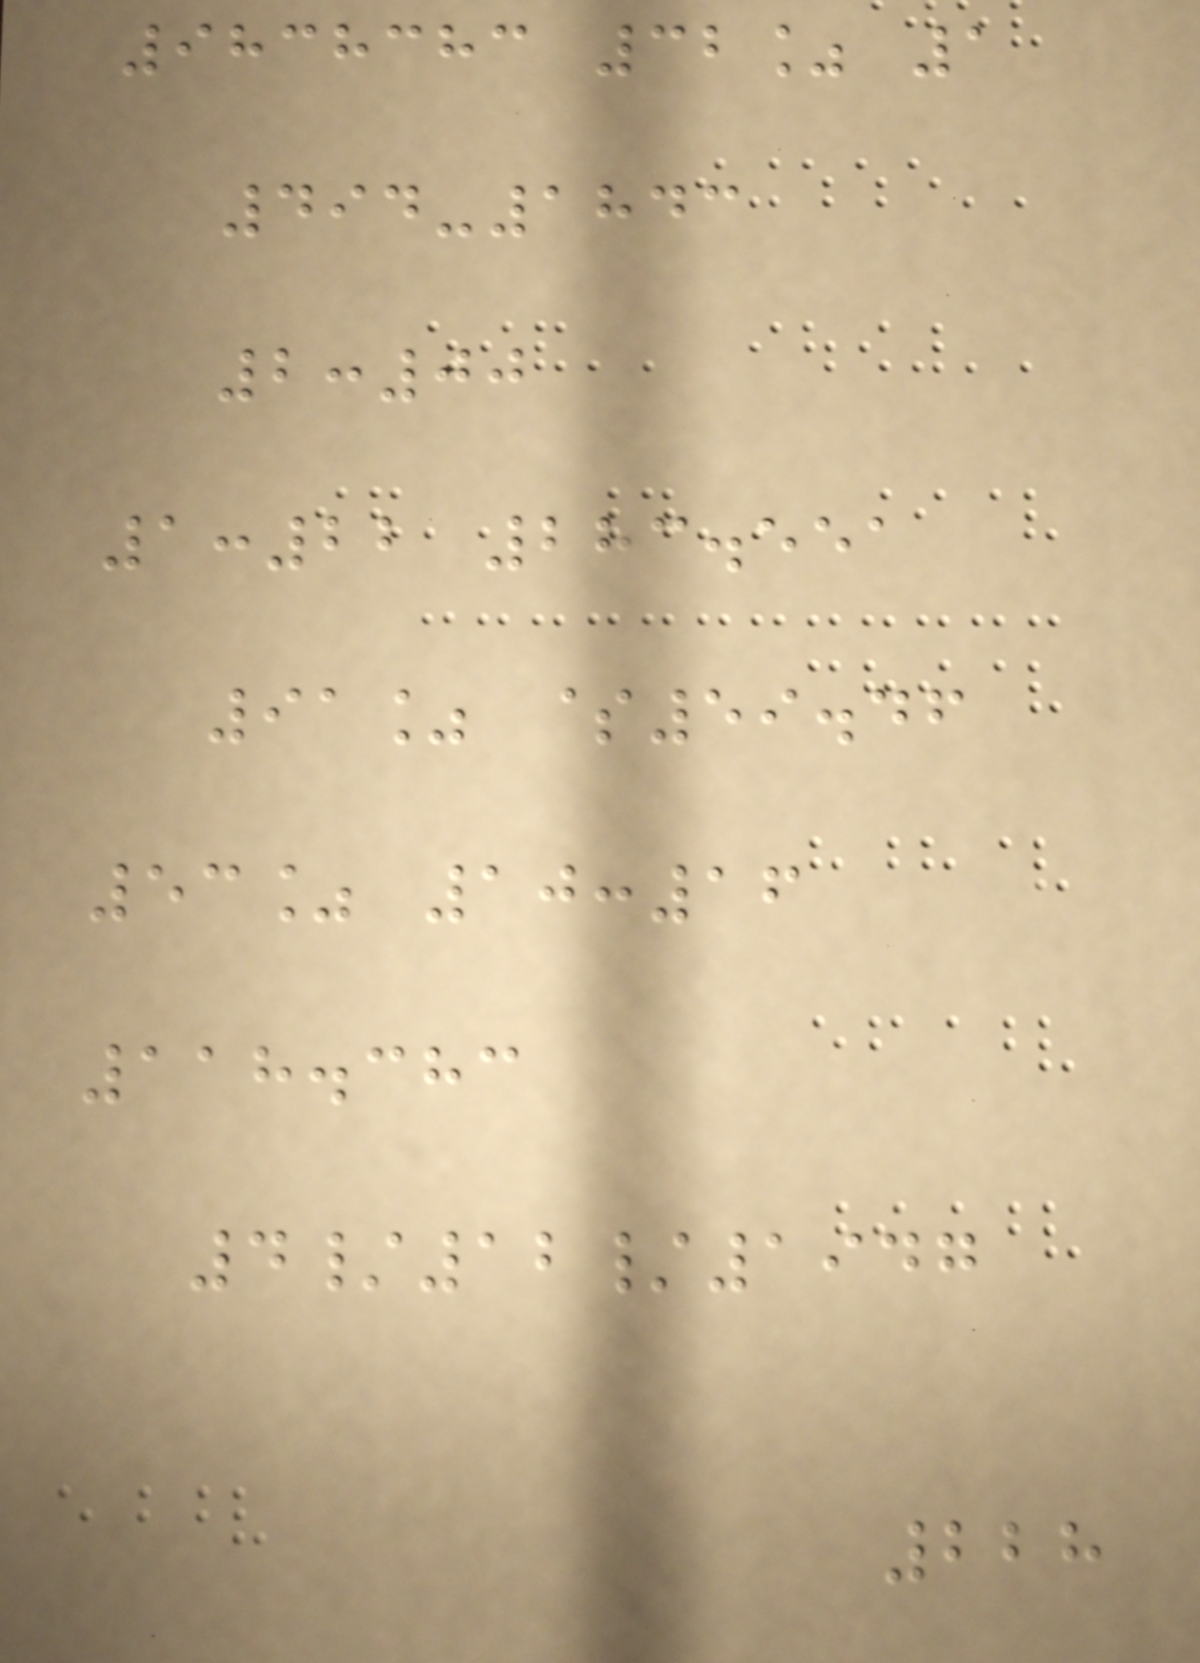9838383 32% 1
494-1843
2:00
1:22 283.551
91% $59.46
53% 10:16
118.383
4/12/1947
228
